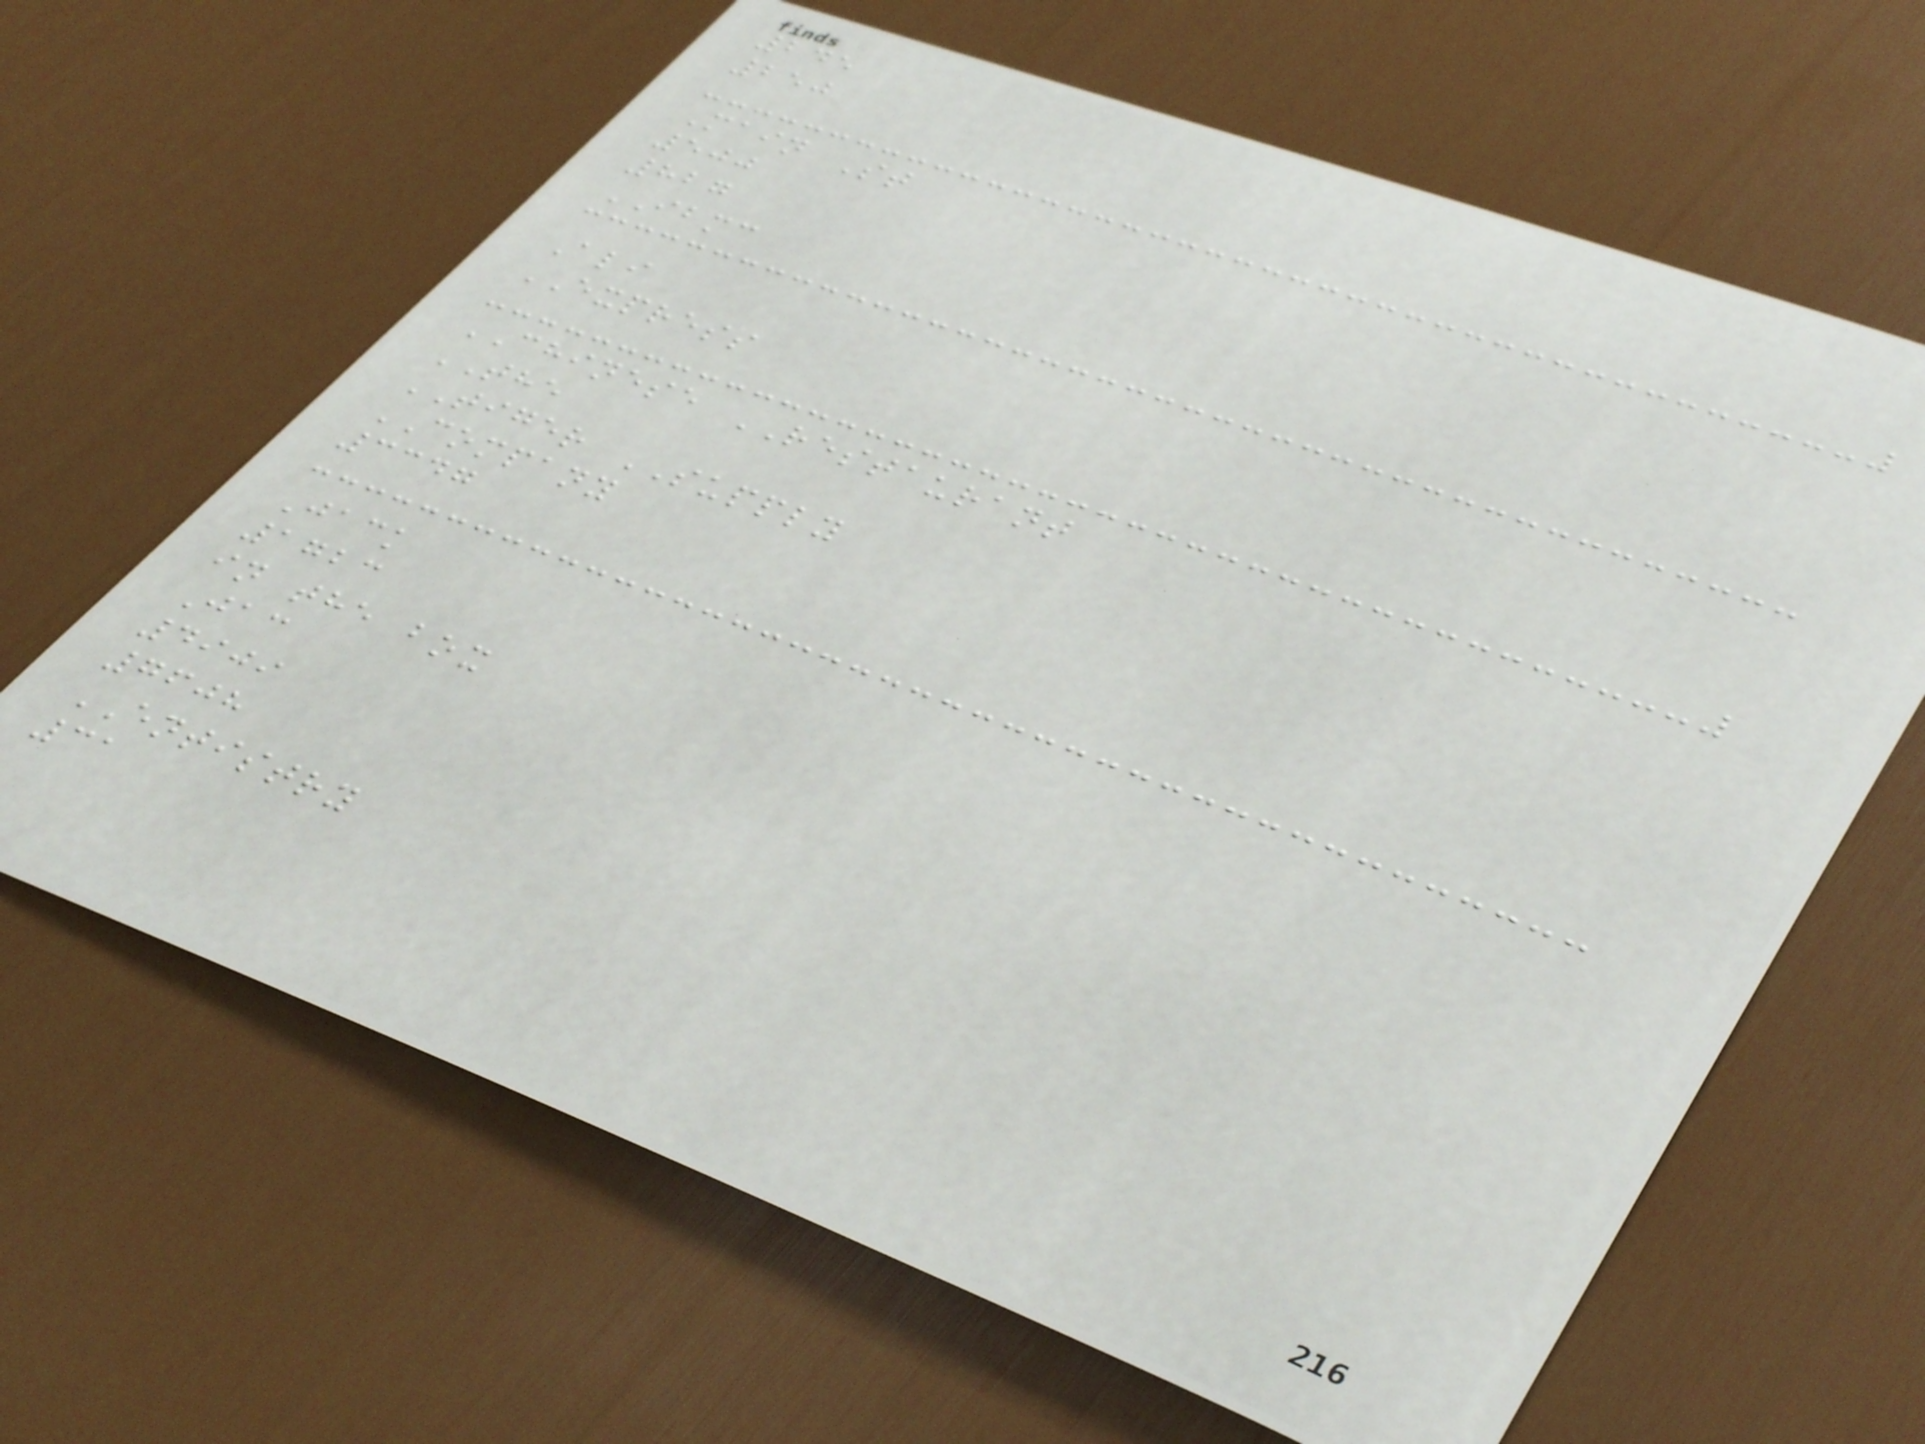245
250
Main St
500
827
IBMC
Ali
EXPRESS
CHINESE RESTAURANT
THE
TIGER SUPPLY
COMPANY
3347
Jack
1723
in the box
Jac
4909
7608
ENTISTRY
31
